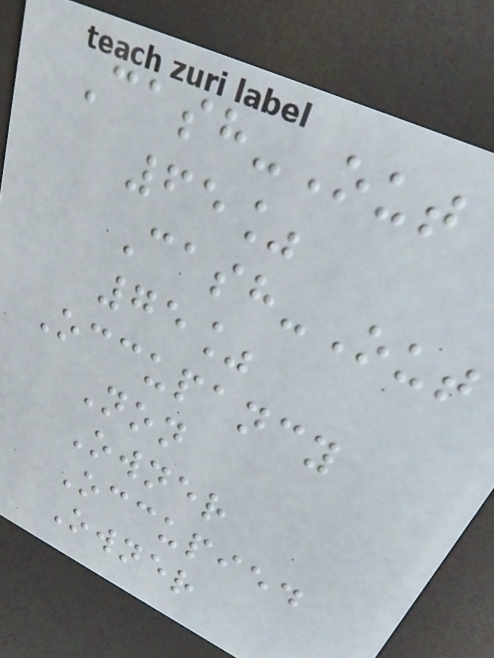Cash-Out
65%
Cash-Out
75%
Occupancy
Non
Owner
Occupied
Owner
